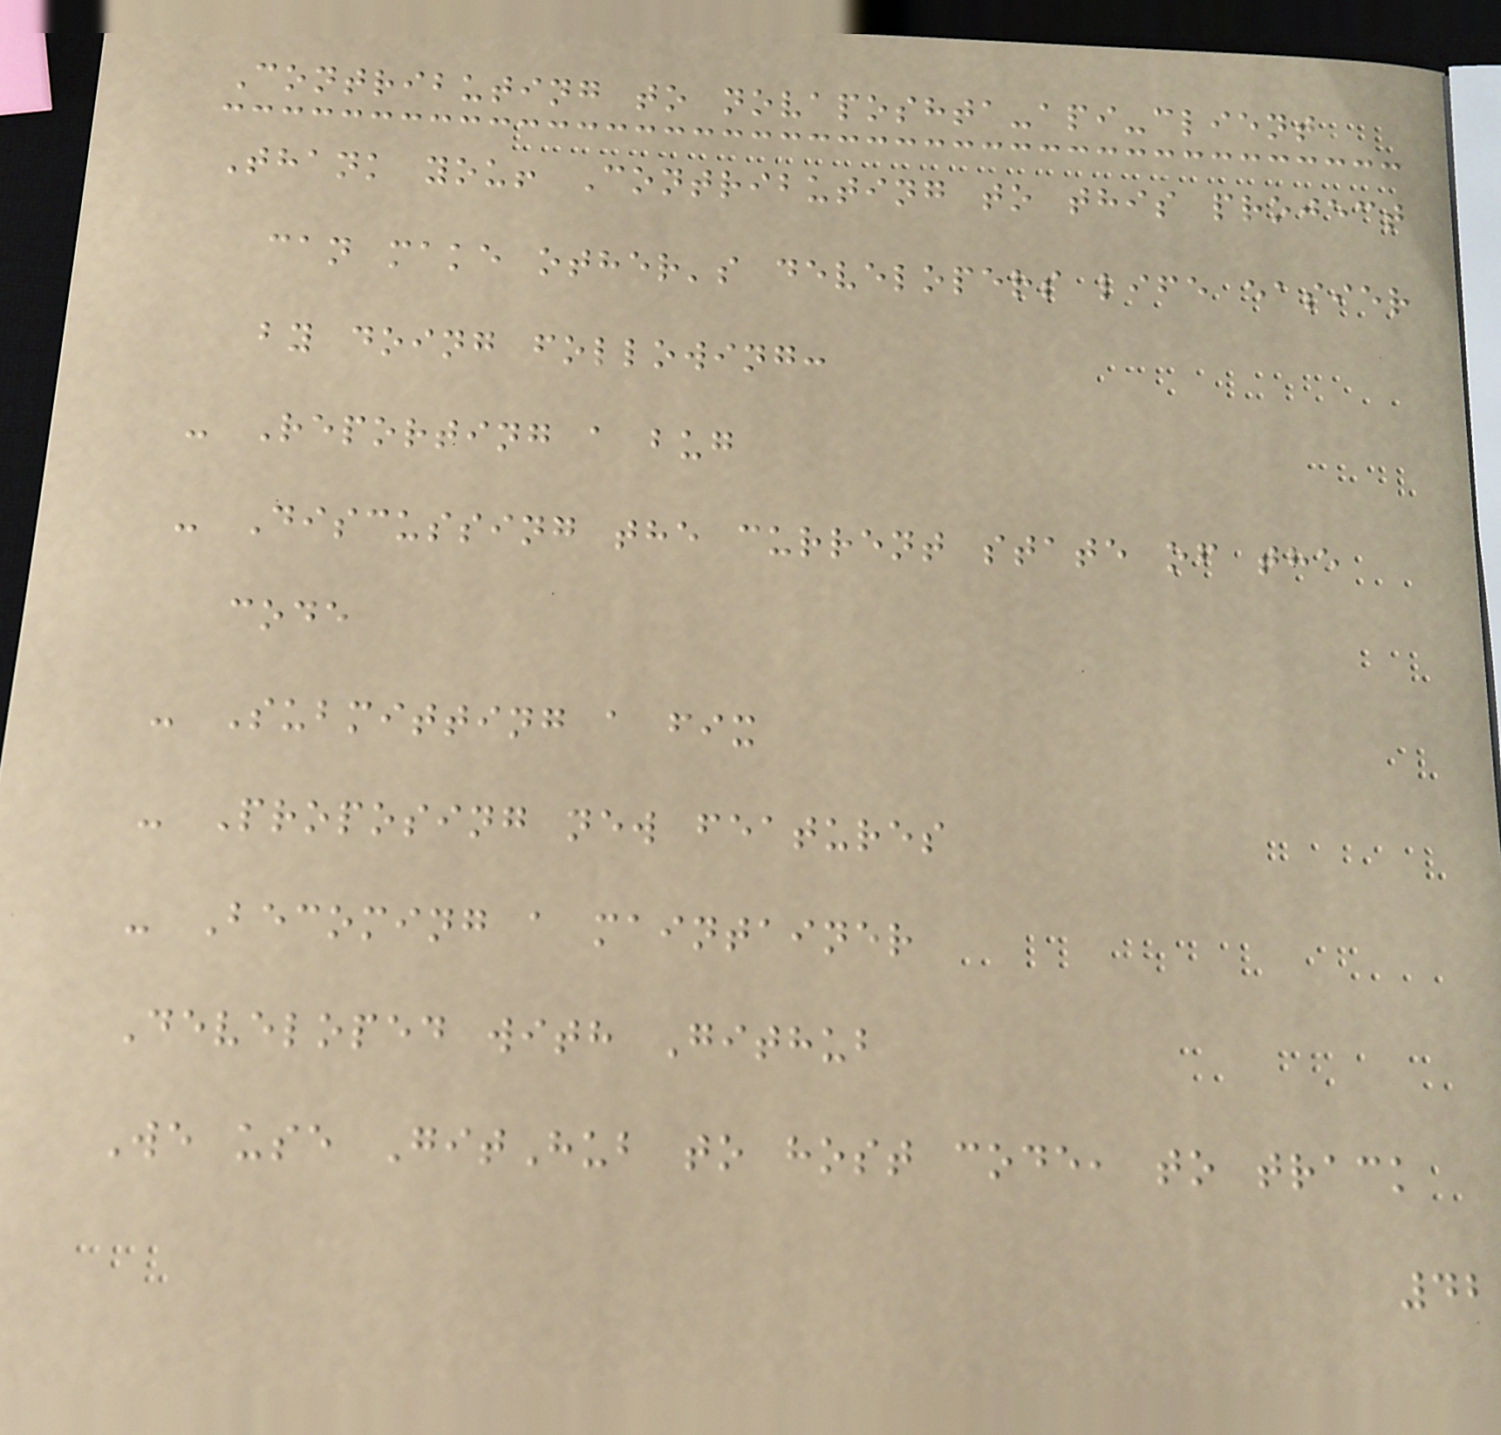Contributing to novaposhta-api-client
Thank you! Contributing to this project
can make other's developers life easier
by doing following:
- Reporting a bug
- Discussing the current state of the
code
- Submitting a fix
- Proposing new features
- Becoming a maintainer
Developed with Github
We use GitHub to host code, to track
42
